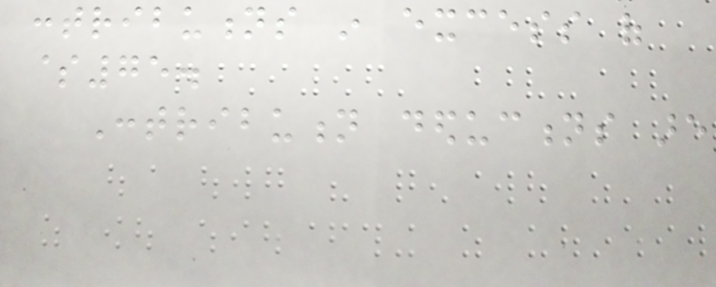contributions in excess of
$75.
Contribution deductions are
